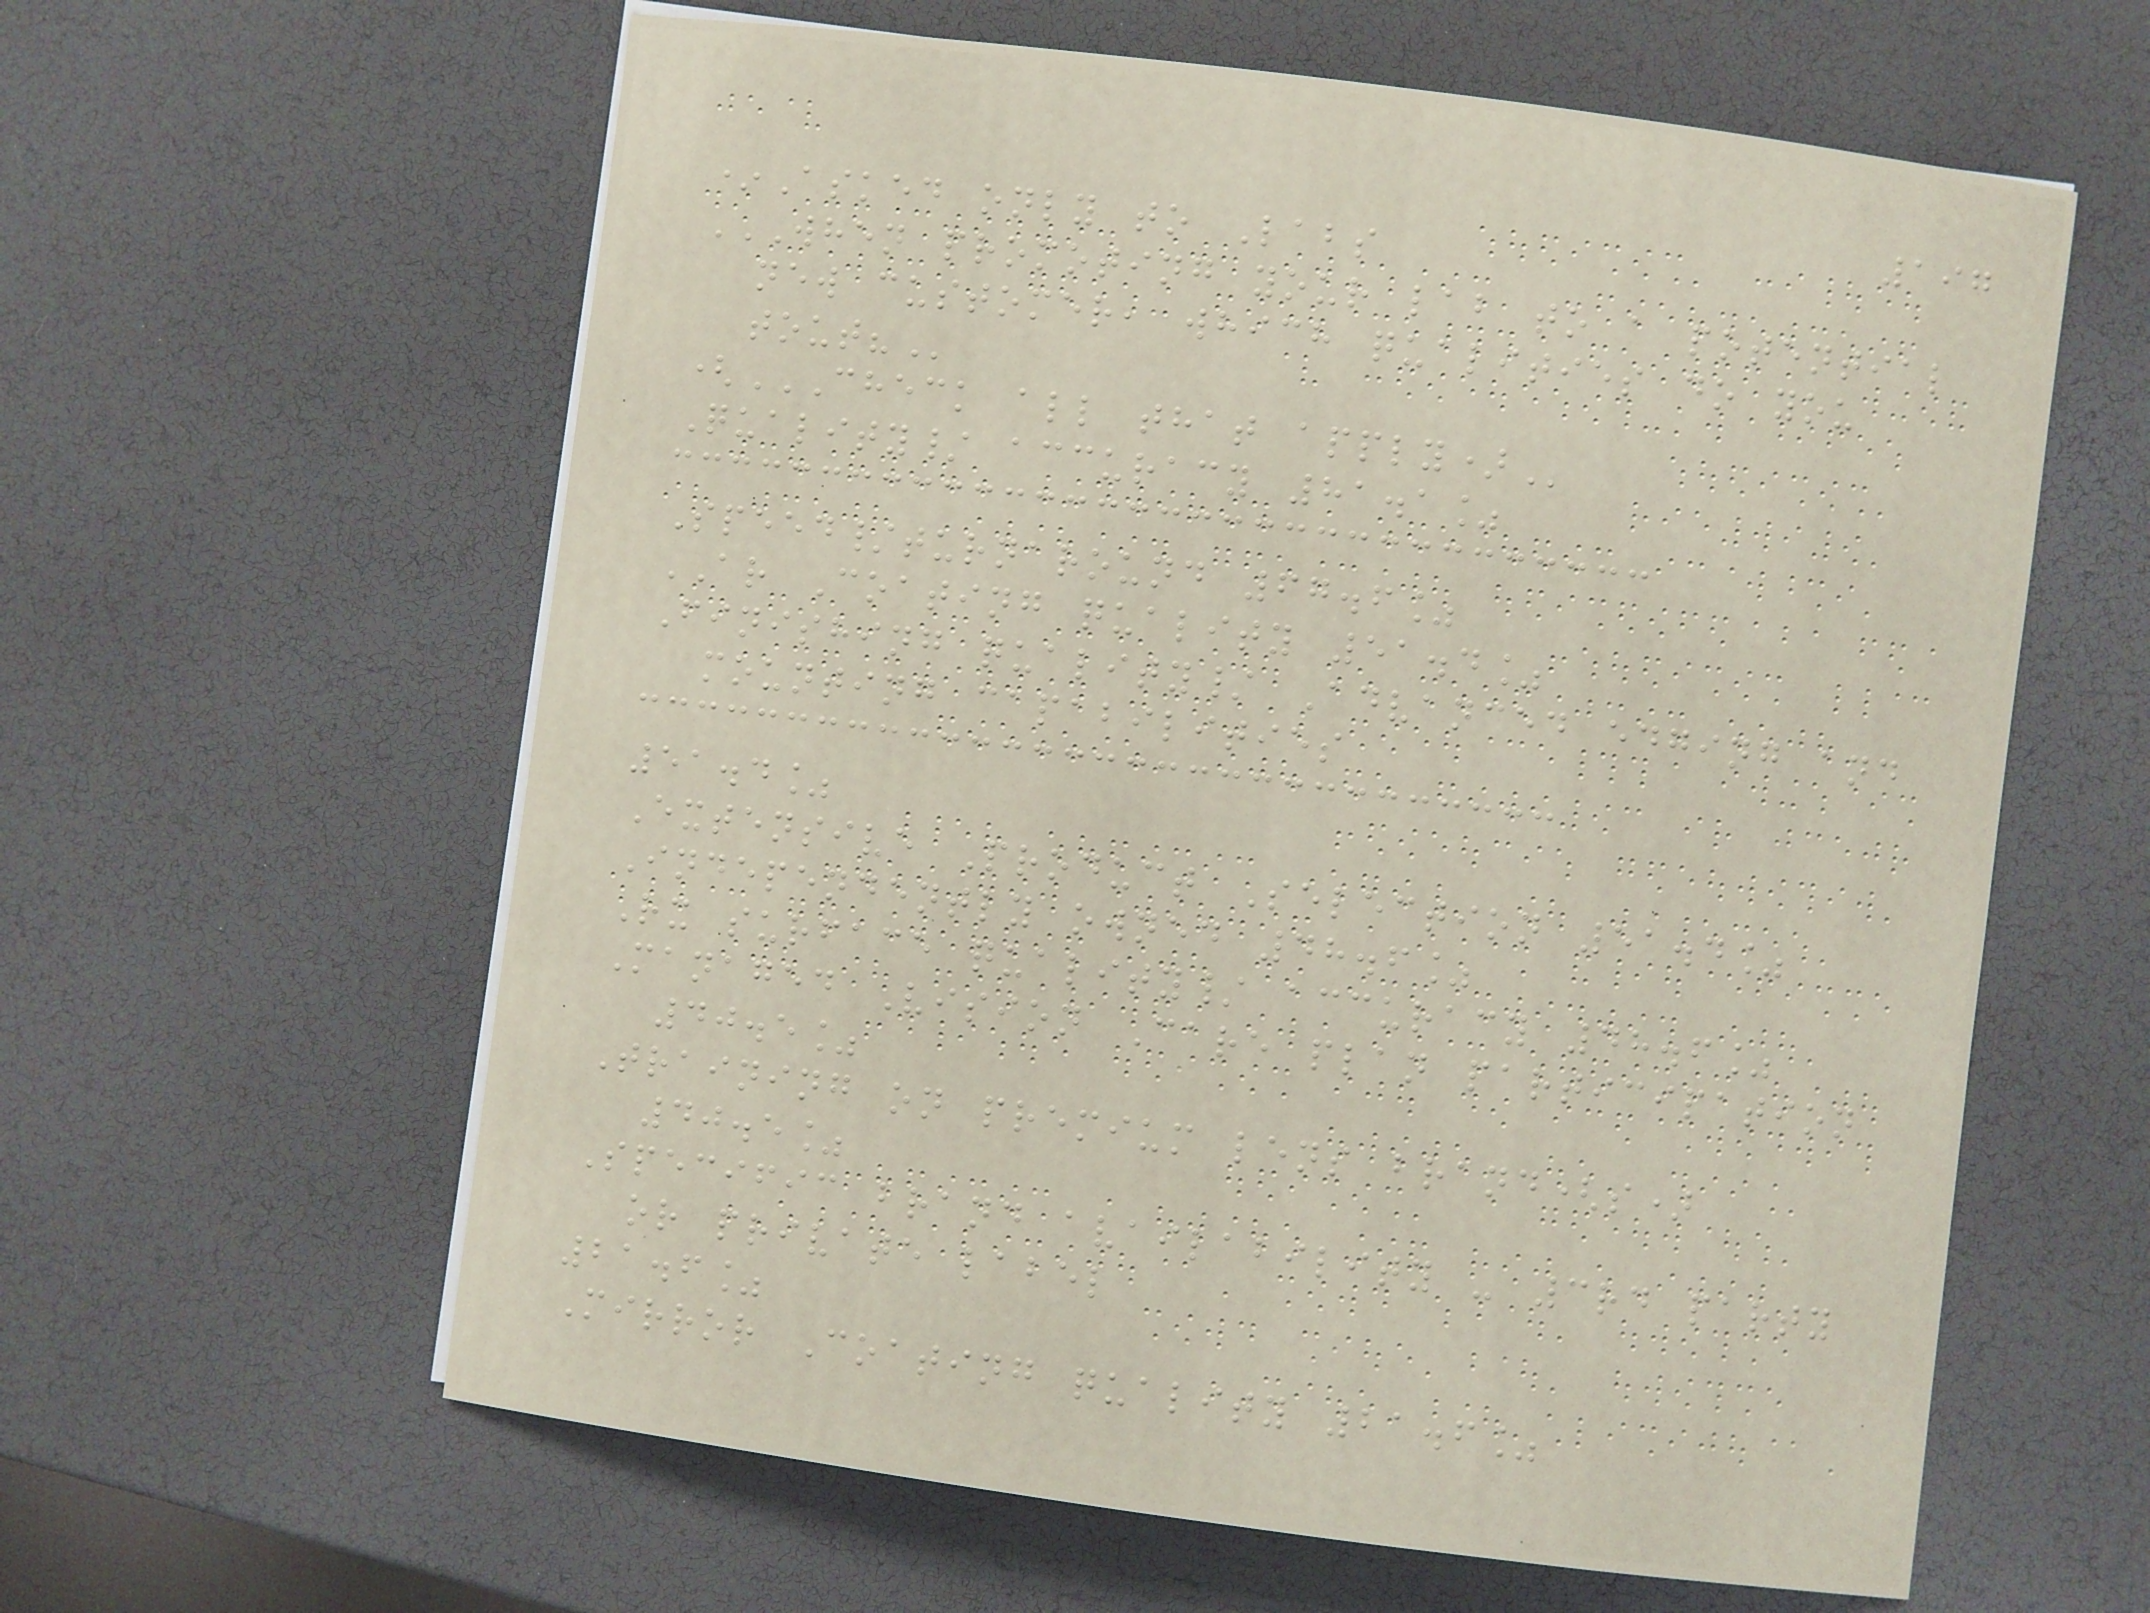197
*Asked only to Labs
WHEN PROMOTING YOUR LAB TO A POTENTIAL
NEW CUSTOMER, WHICH QUALITIES DO YOU
TOUT?
(CHECK ALL THAT APPLY)
Quality/ accuracy 81.1%
Speed/turnaround 67.6%
AR Coating quality 51.4%
Finishing quality/ Advanced edging and
mounting capabilities
51.4%
Extensive Product Selection 51.4%
Independently owned 48.6%
Rx surface quality/ accuracy 48.6%
Managed Vision Care plan participation
40.5%
Training on premium lens brand(s)
40.5%
Specific brand availability - 3rd party
or private label
21.6%
Mirror Coating quality 21.6%
